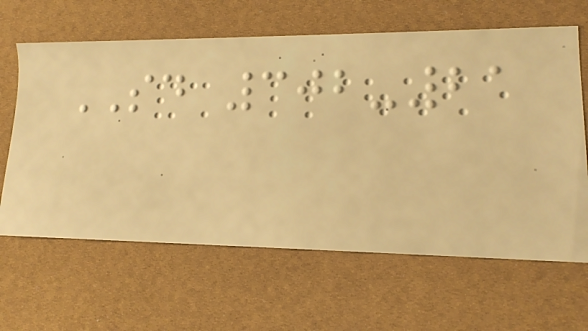SD 302-21
